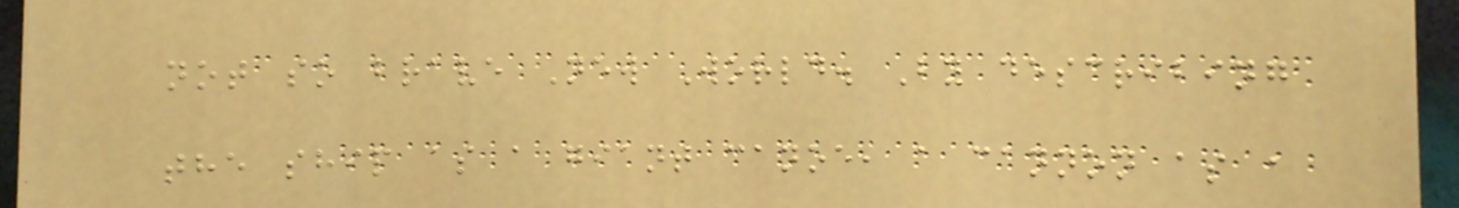not so brave New World. By describing
the ship as a giant canoe, a cannon as a
